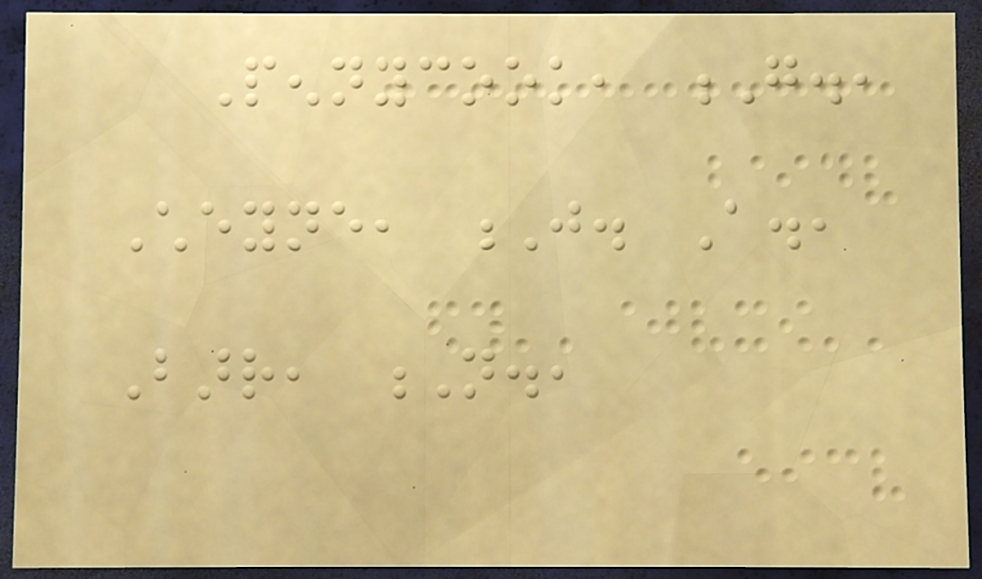Pennycook, G.,
Cheyne, J. A.,
Barr, N.,
